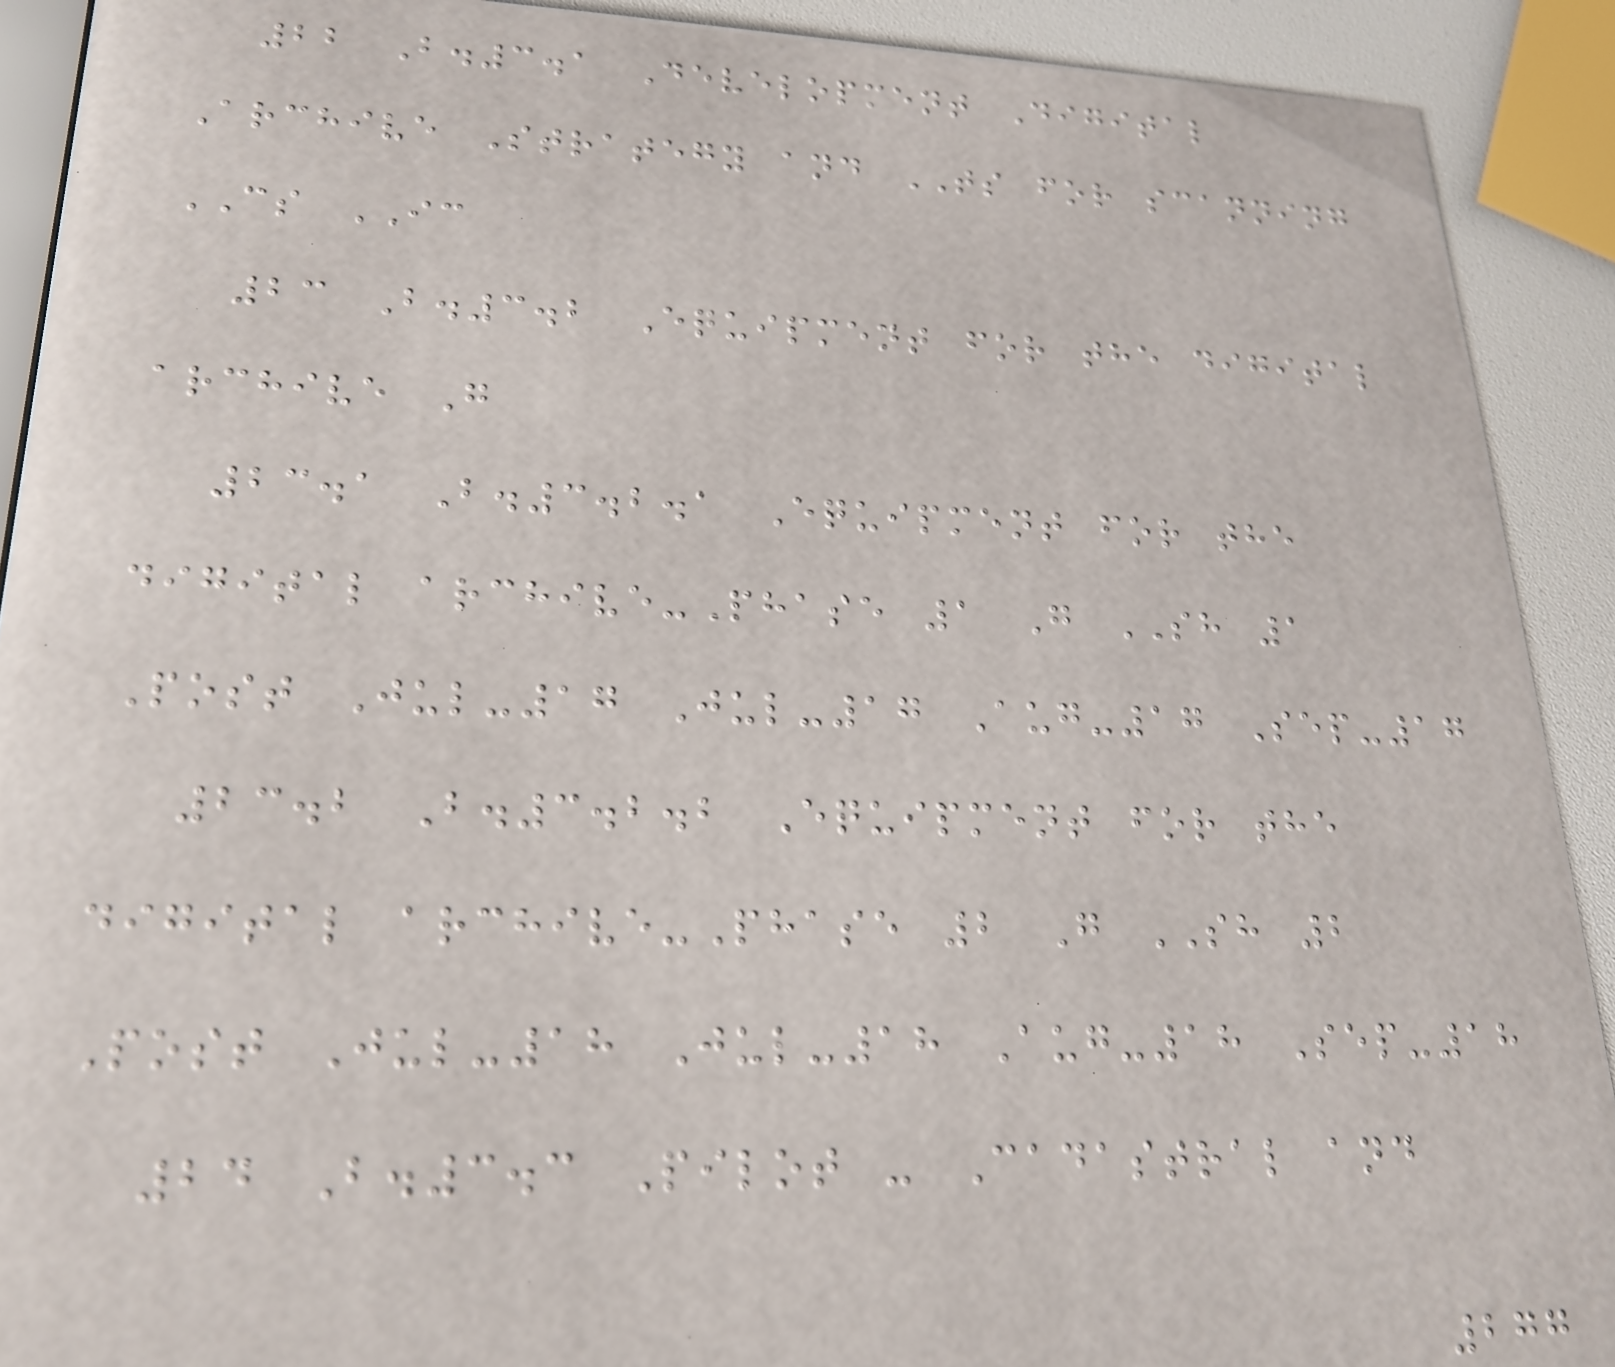22 B.3.1 Development Digital
Archive Strategy and TS for scanning
CS IC
23 B.3.2 Equipment for the digital
archive G
23.1 B.3.2.1 Equipment for the
digital archive-Phase 1 G SH 1
Post Jul-17 Jul-17 Aug-17 Sep-17
23.2 B.3.2.2 Equipment for the
digital archive-Phase 2 G SH 2
Post Jul-18 Jul-18 Aug-18 Sep-18
24 B.3.3 Pilot - Cadastral and
277
